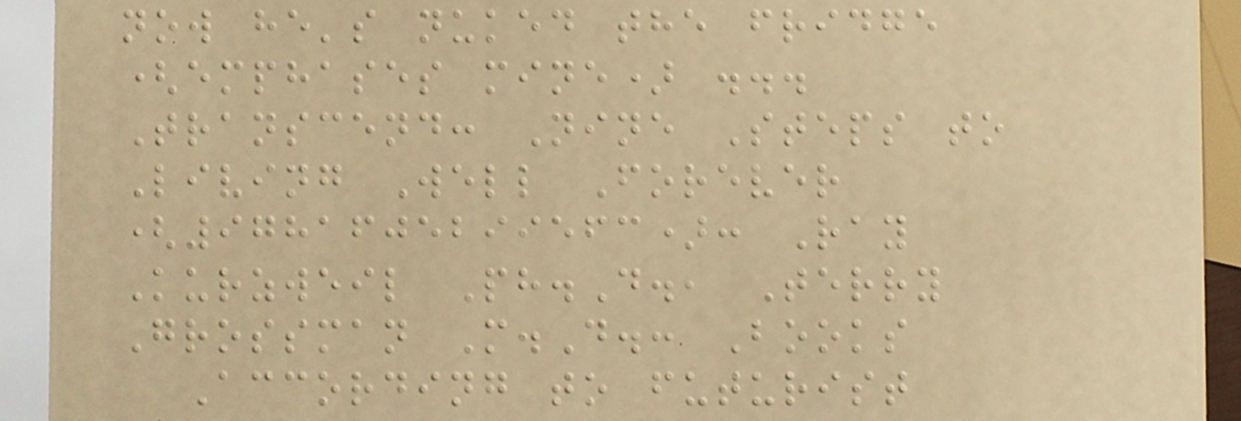now he's nuked the fridge
(emphases mine) ...
Transcend: Nine Steps to
Living Well Forever
(9781605299563): Ray
Kurzweil Ph.D., Terry
Grossman M.D.: Books
According to futurist
